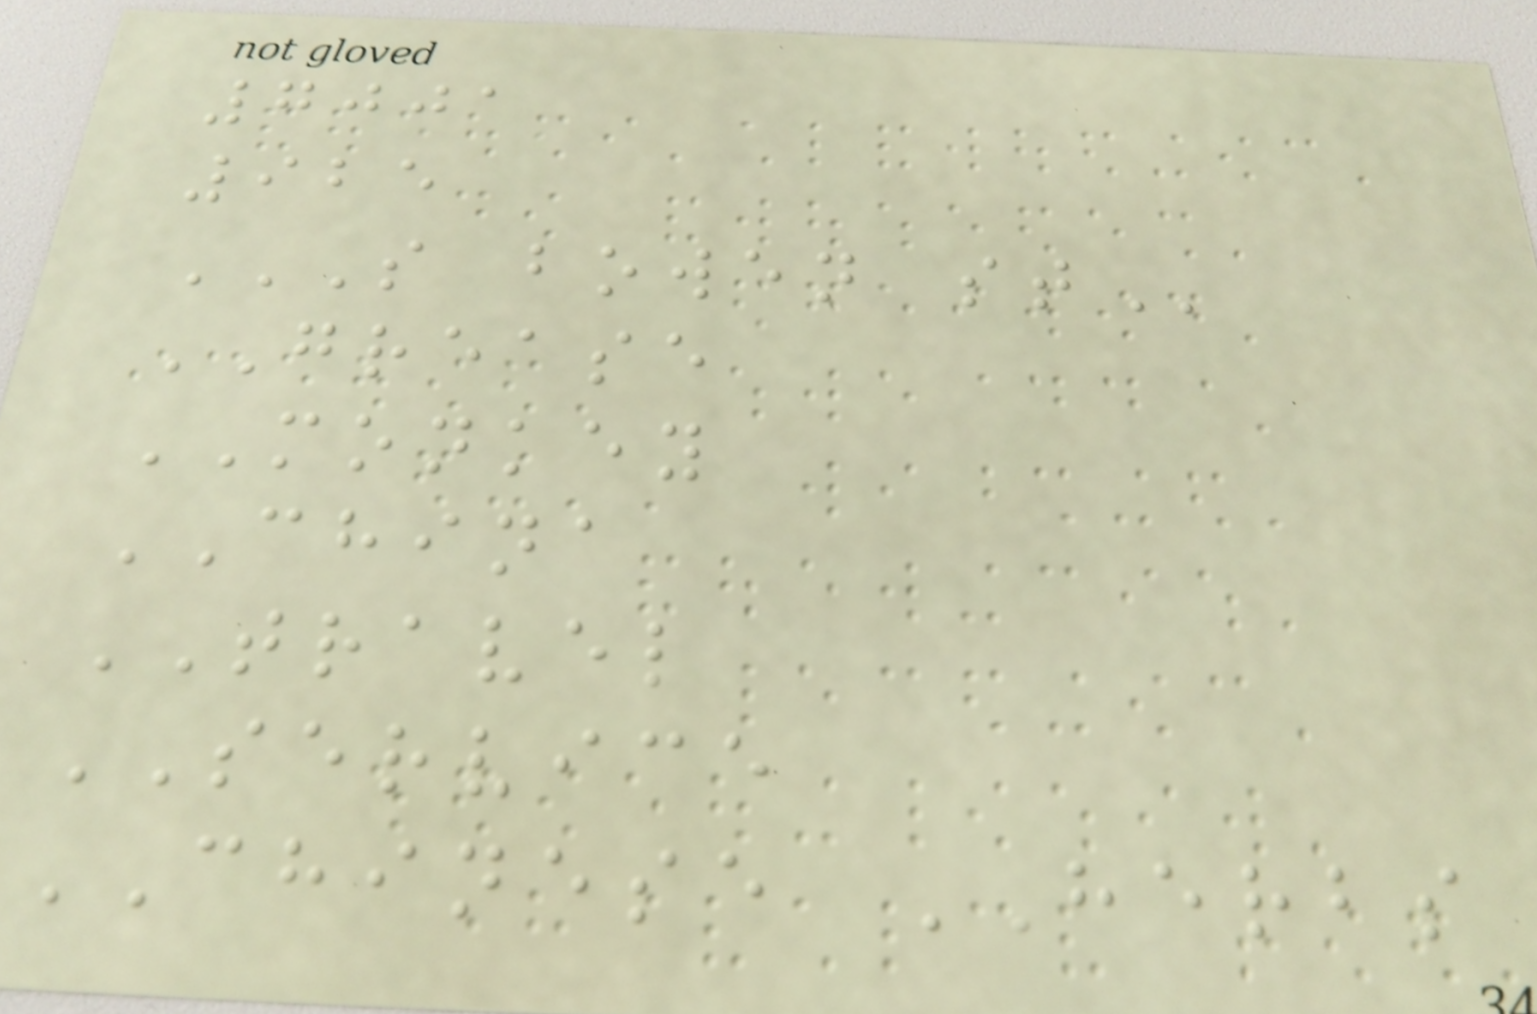7001
925
S BOWEN ST
GREASE
MONKEY
CHINA
TRAVEL
SERVICE
CHINESE HERBS
